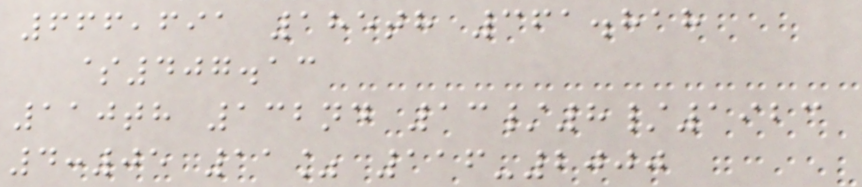666,691 185th 361.818
$407.13
110th 132nd 13/8/1923
4:05 11% 116-2000
